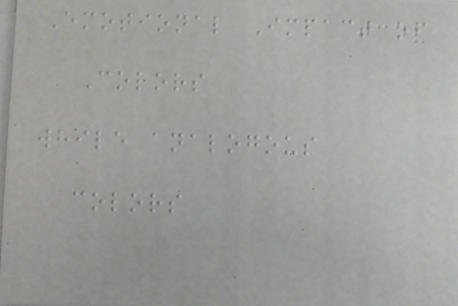Emotional Impact of
Colors
while analogous
colors
